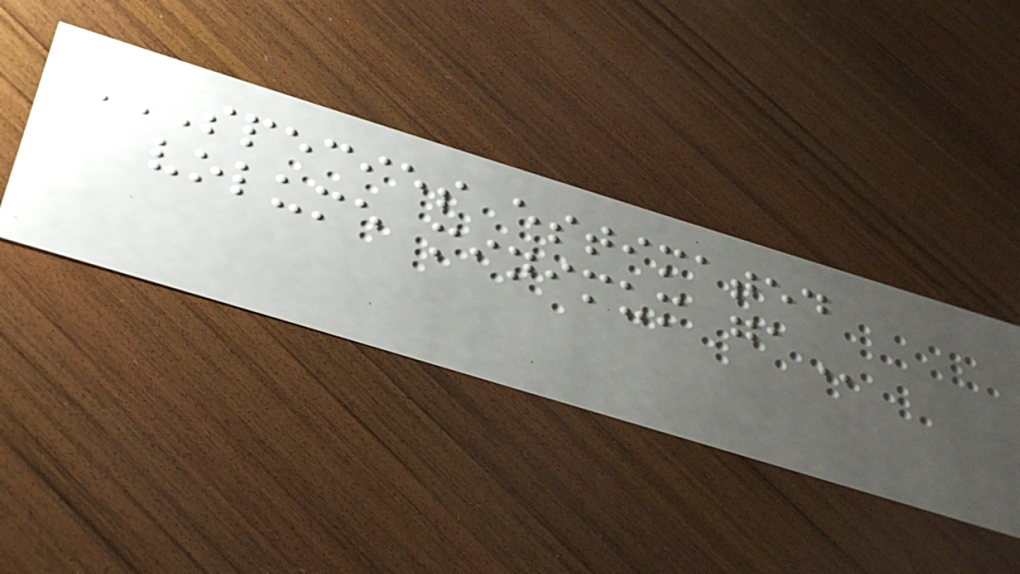SPECIES ESTIMATED
VOLUME MINIMUM GA
